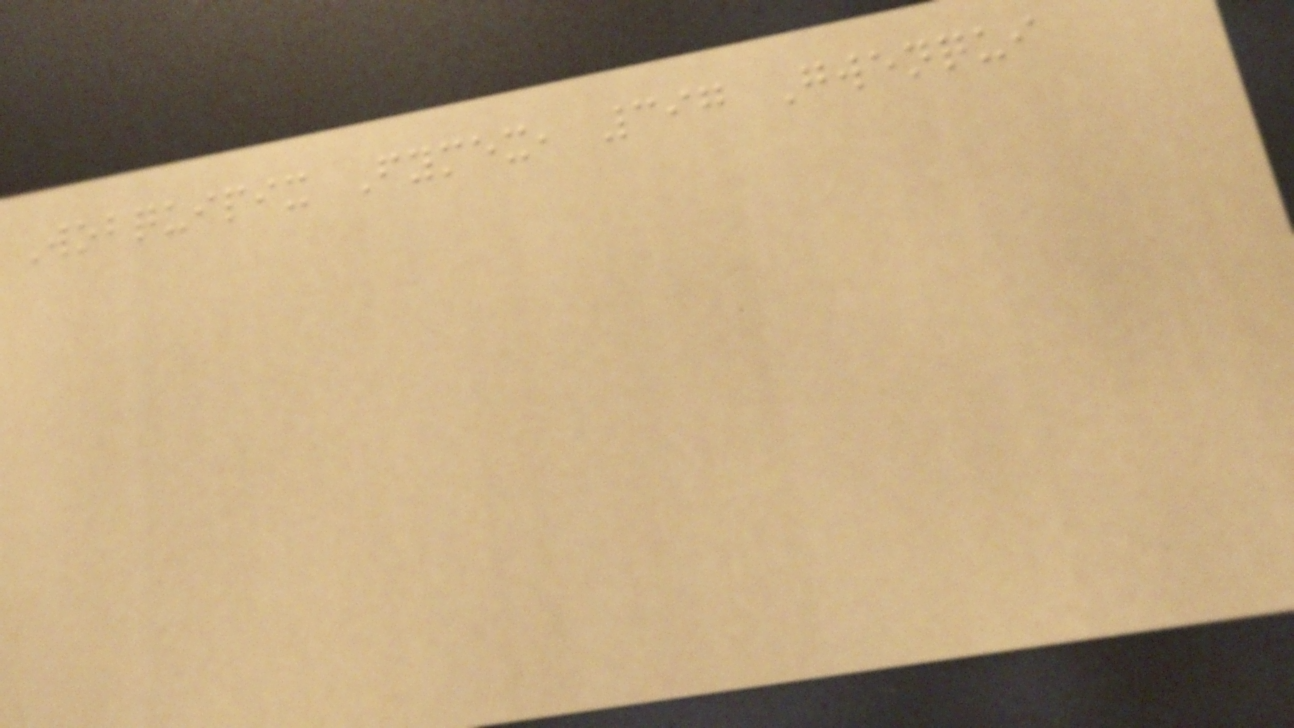Wobquipix Fymex, 397 Gwenqui
